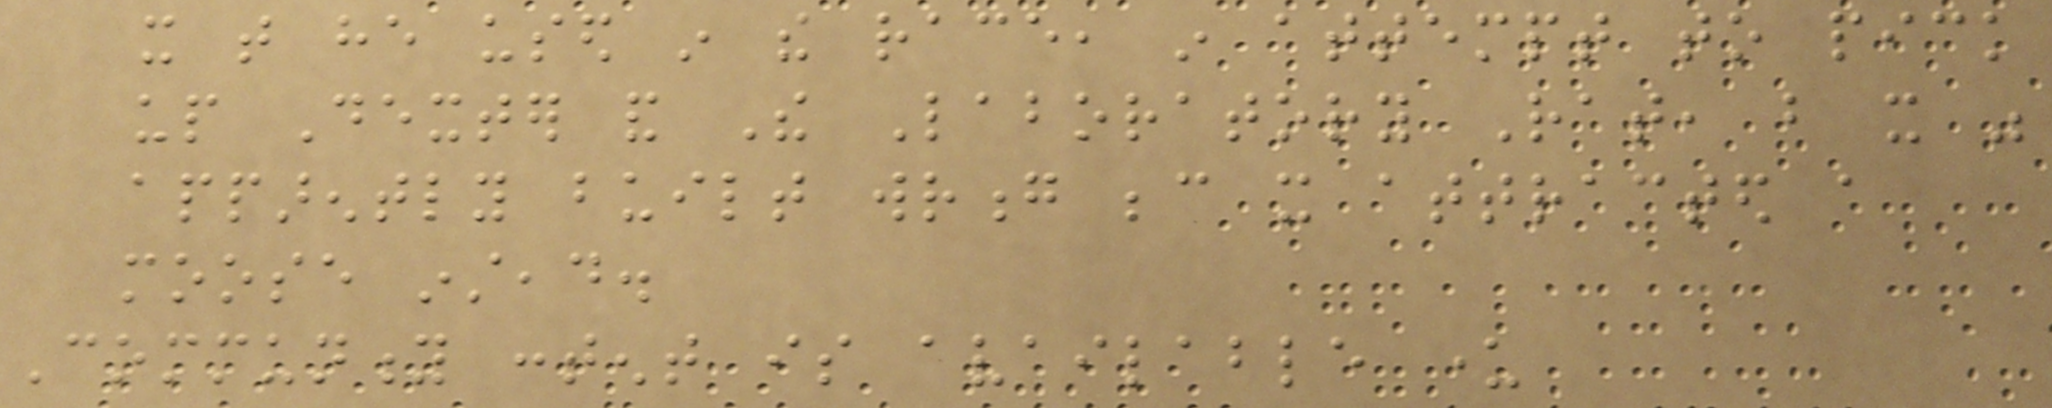it that he used in the race, in attempt to pick
up Dexter and The Laboratory Rat, but it was
apparently built wrong because it attracted a
moose instead.
Community content is available under
